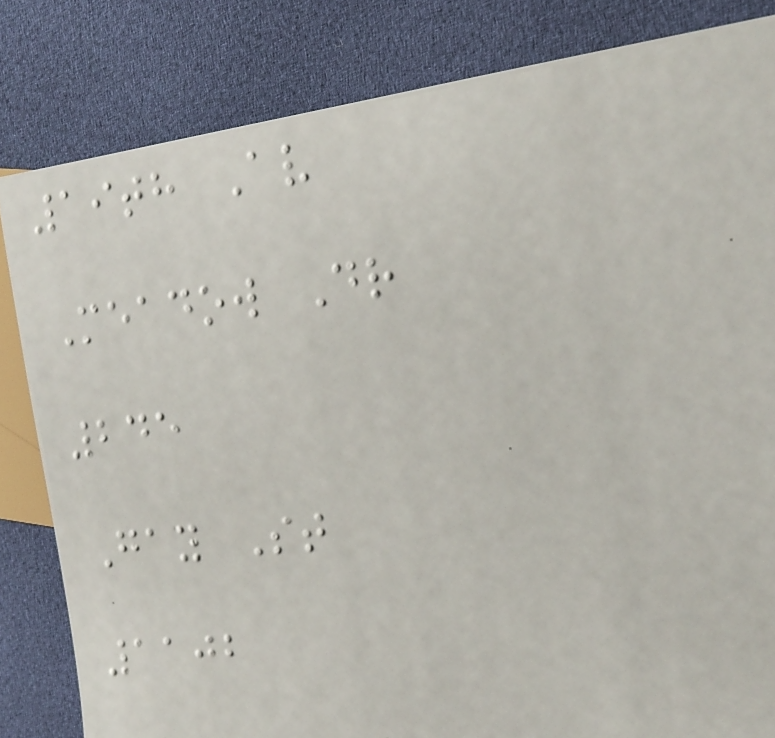19th Av
Meadow Dr
245
Gay St
1102
